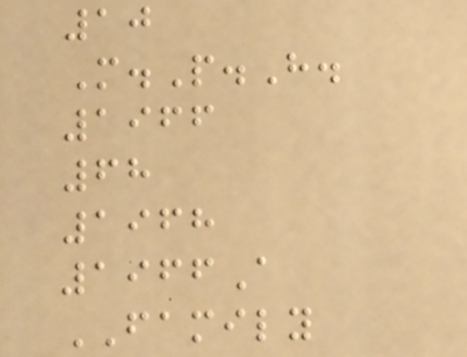10
M.P.H.
1966
68
1968
1966A
FAMILY
